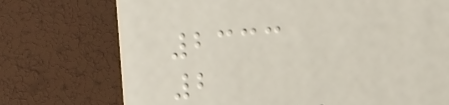2333
2
